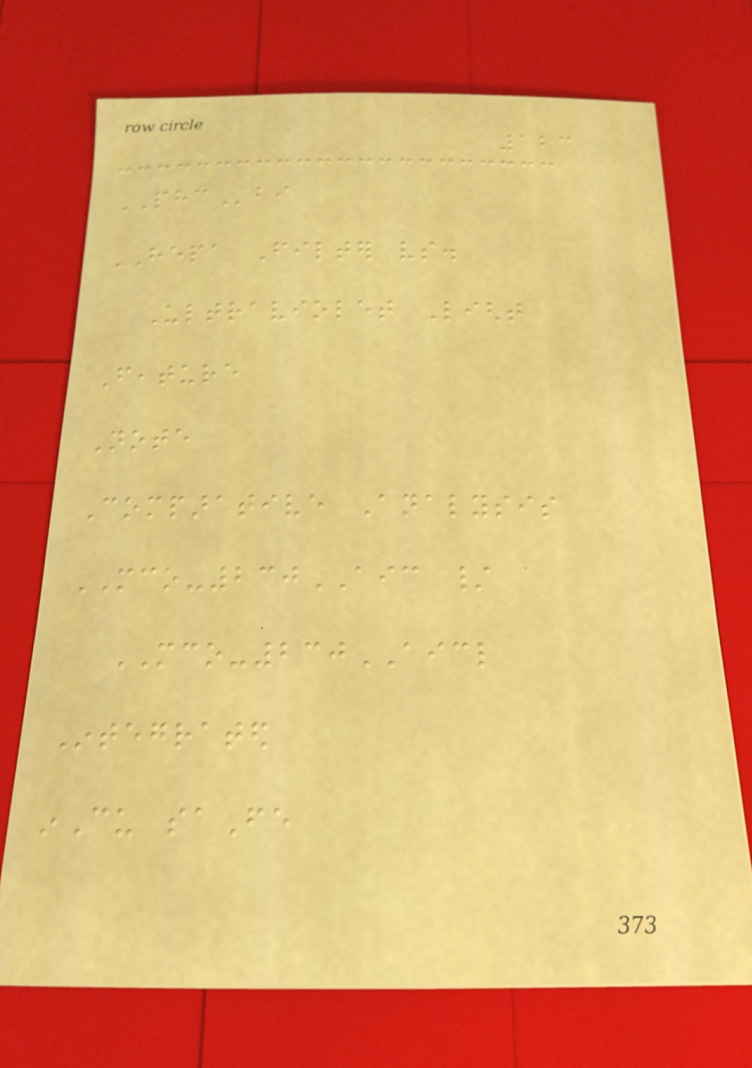123
PHCbi
HEPA Filter vs.
Ultraviolet Light
Feature
Note
Comparative Analysis
MCO-230AIC /
MCO-230AICL
Integrated
inCu saFe
